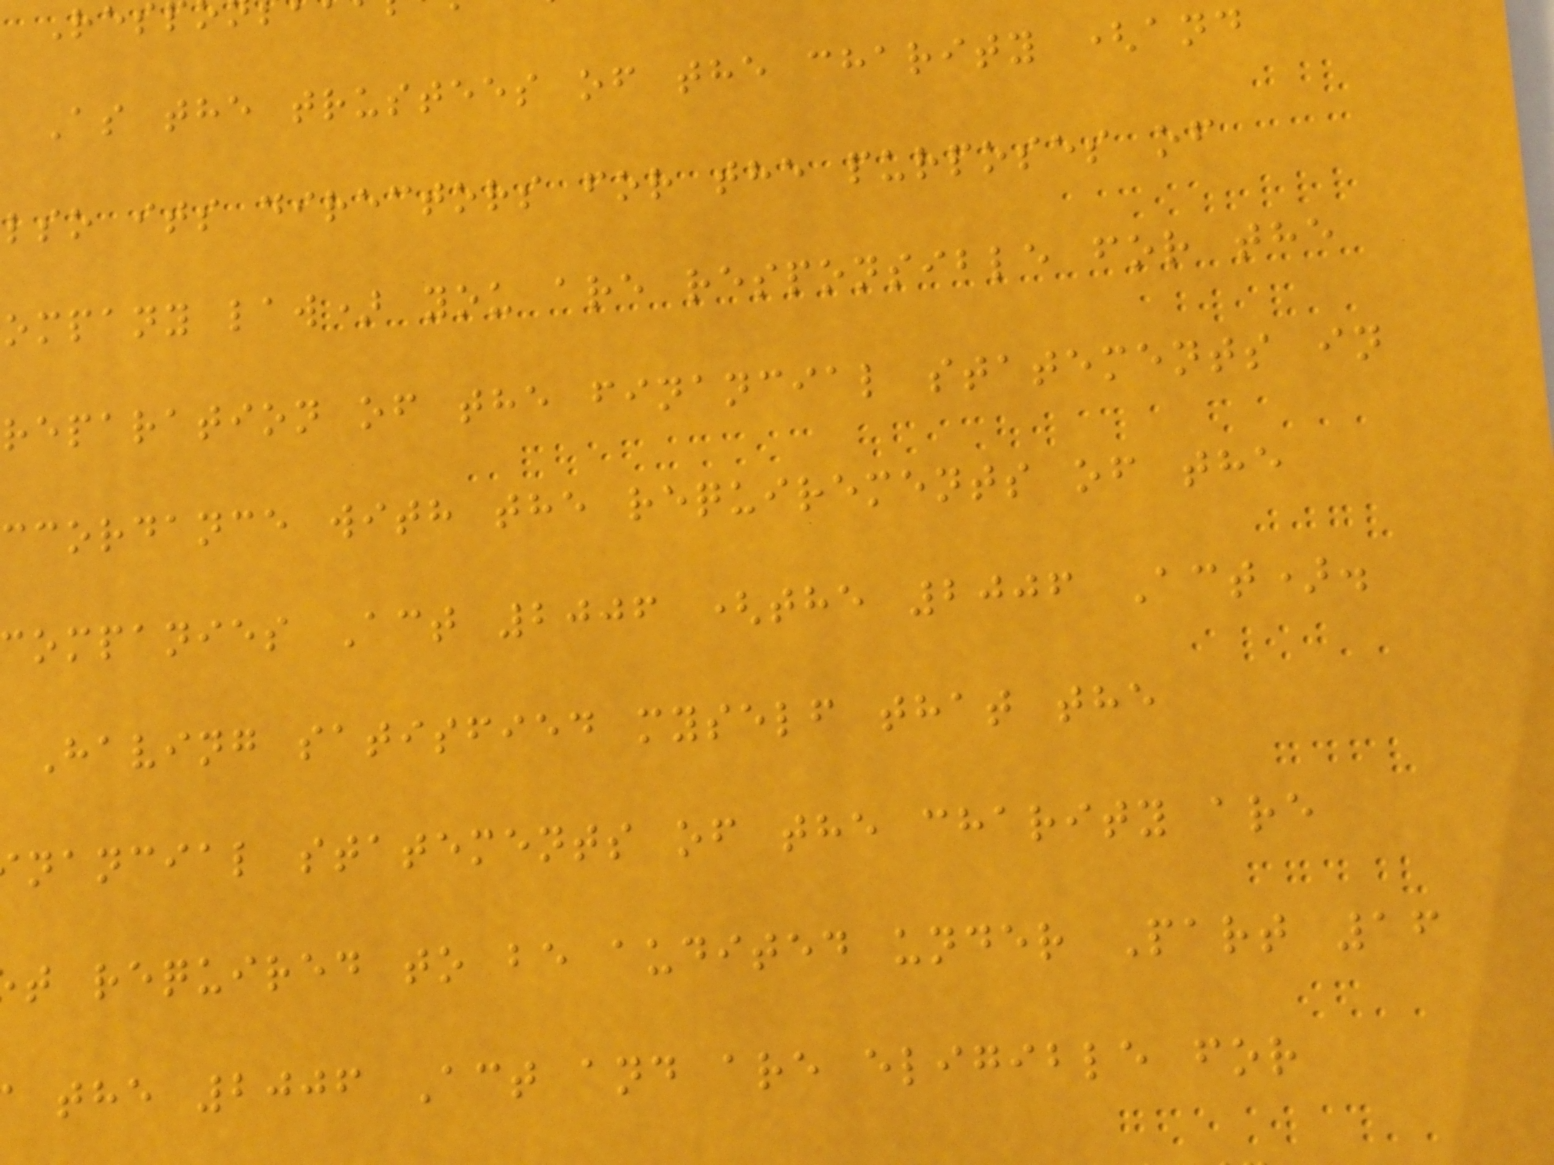As the trustees of the charity (and
lso its directors for the purposes of
ompany law) you are responsible for the
reparation of the financial statements in
ccordance with the requirements of the
ompanies Act 2006 (the 2006 Act).
Having satisfied myself that the
nancial statements of the charity are
t required to be audited under Part 16
the 2006 Act and are eligible for
